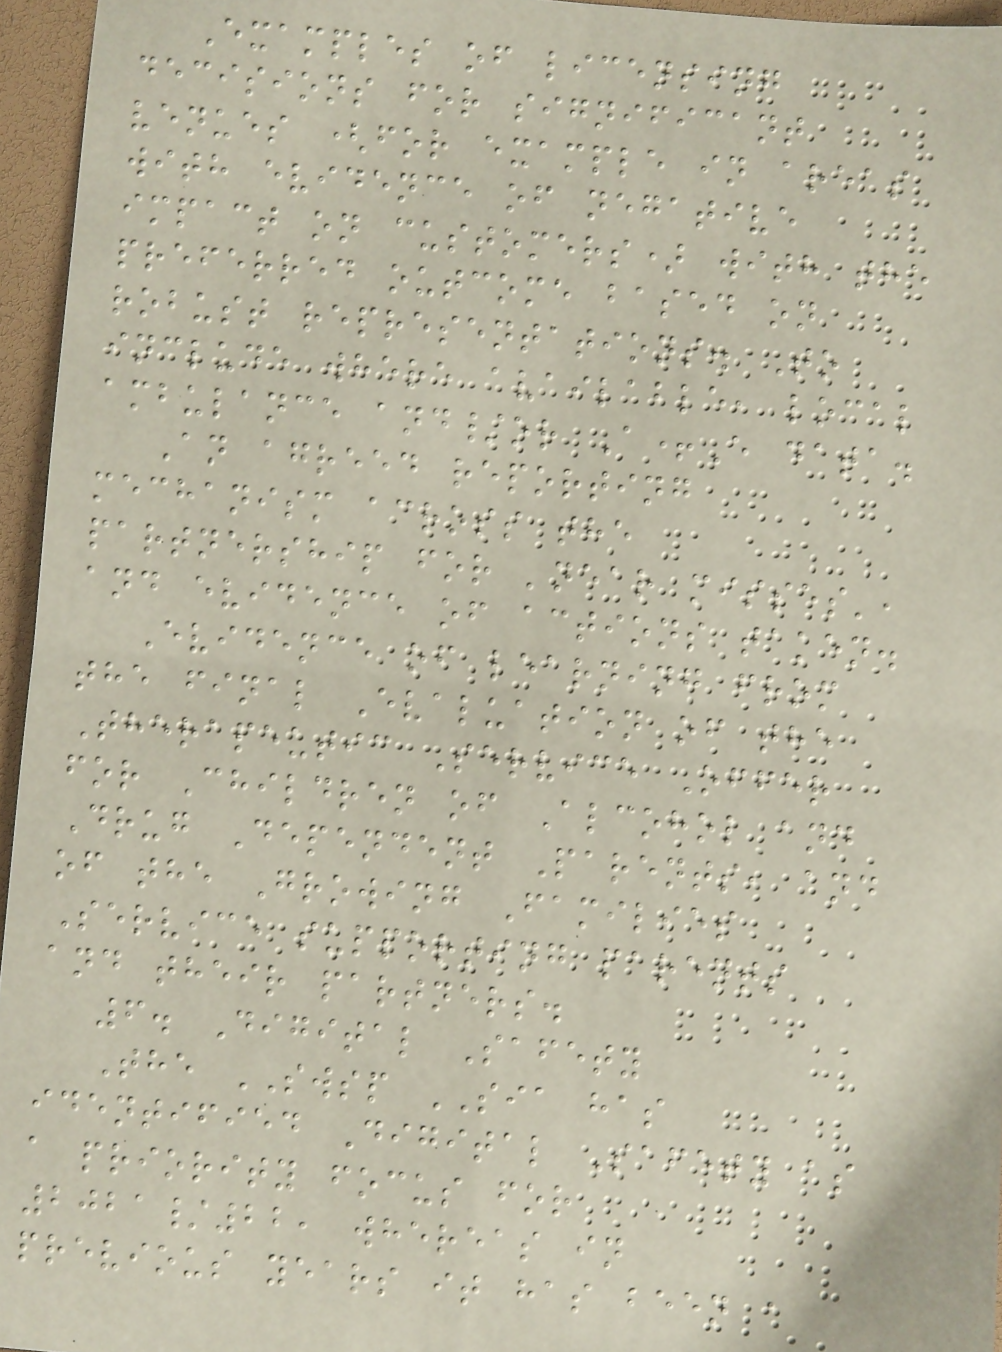Examples of licensing
decisions for significant
venues (for example in areas
with evidence of negative
impact on customers) with the
preferred outcome based on
robust representations. To
include where available, local
ambulance and/or A+E data.
An agreed reporting
mechanism across the
partnership for 'near misses',
and evidence of actions taken.
Evidence of learning from
the final Evaluation of the
Therapeutic Service Offer
for Children of Alcohol and
Drug Dependent Parents, and
of the Growing Families
Service supporting parents
and their partners.
6. Digital Safety
The SWSP SIA has
identified Digital Safety as
a priority focus for
2021/22, whereas in
previous years it has been a
